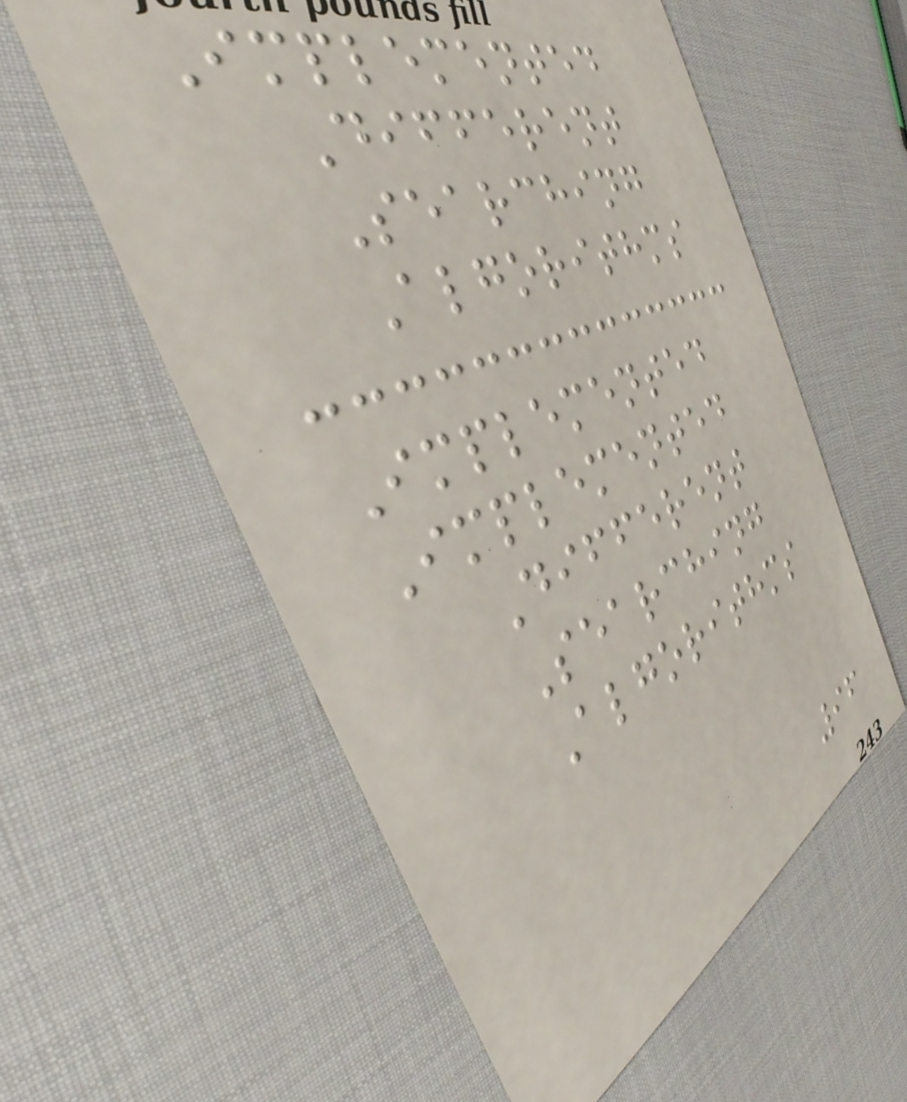Implemented
Different
Searching
Algorithms
Implemented
Implemented
Different
Searching
Algorithms
96
